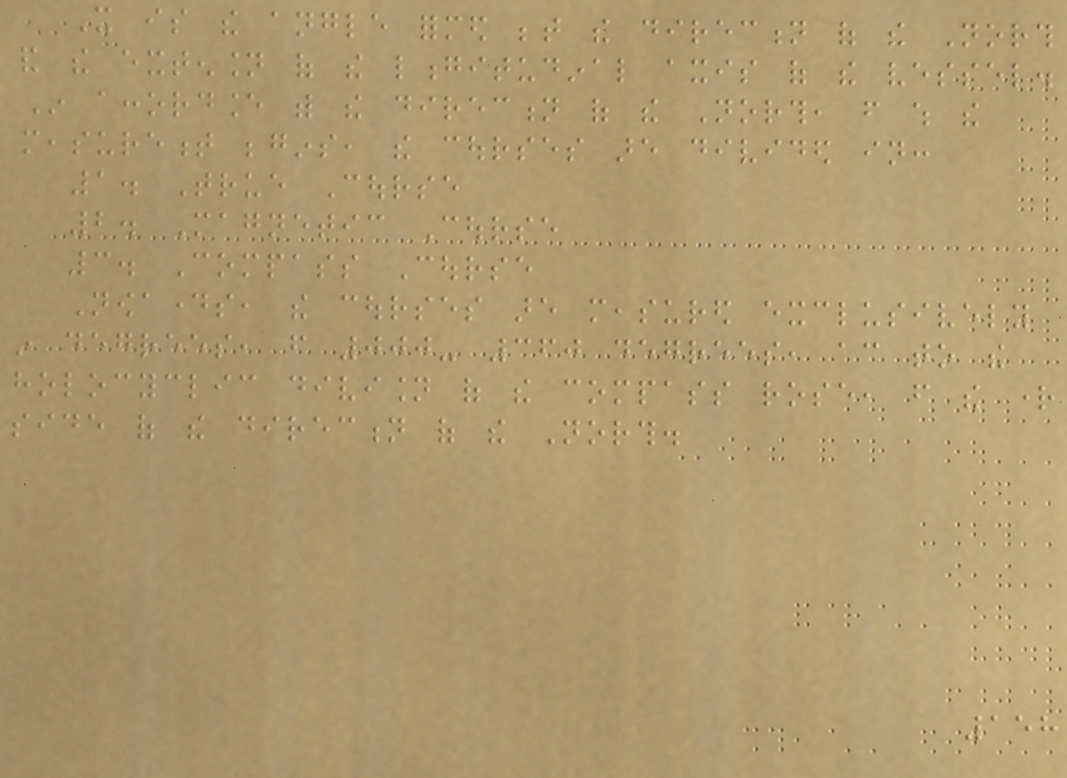It is the angle formed between the direction of the North
and the extension of the longitudinal axis of the vessel.
In accordance with the direction of the North, from which the
measurement begins, the courses are divided in:
1. True Course
2. Magnetic Course
3. Compass Course
Nowadays, the courses are measured exclusively
in degrees, from 000- 360 degrees, according to the
holocyclic division of the compass rose, from the right
side of the direction of the North.
158
